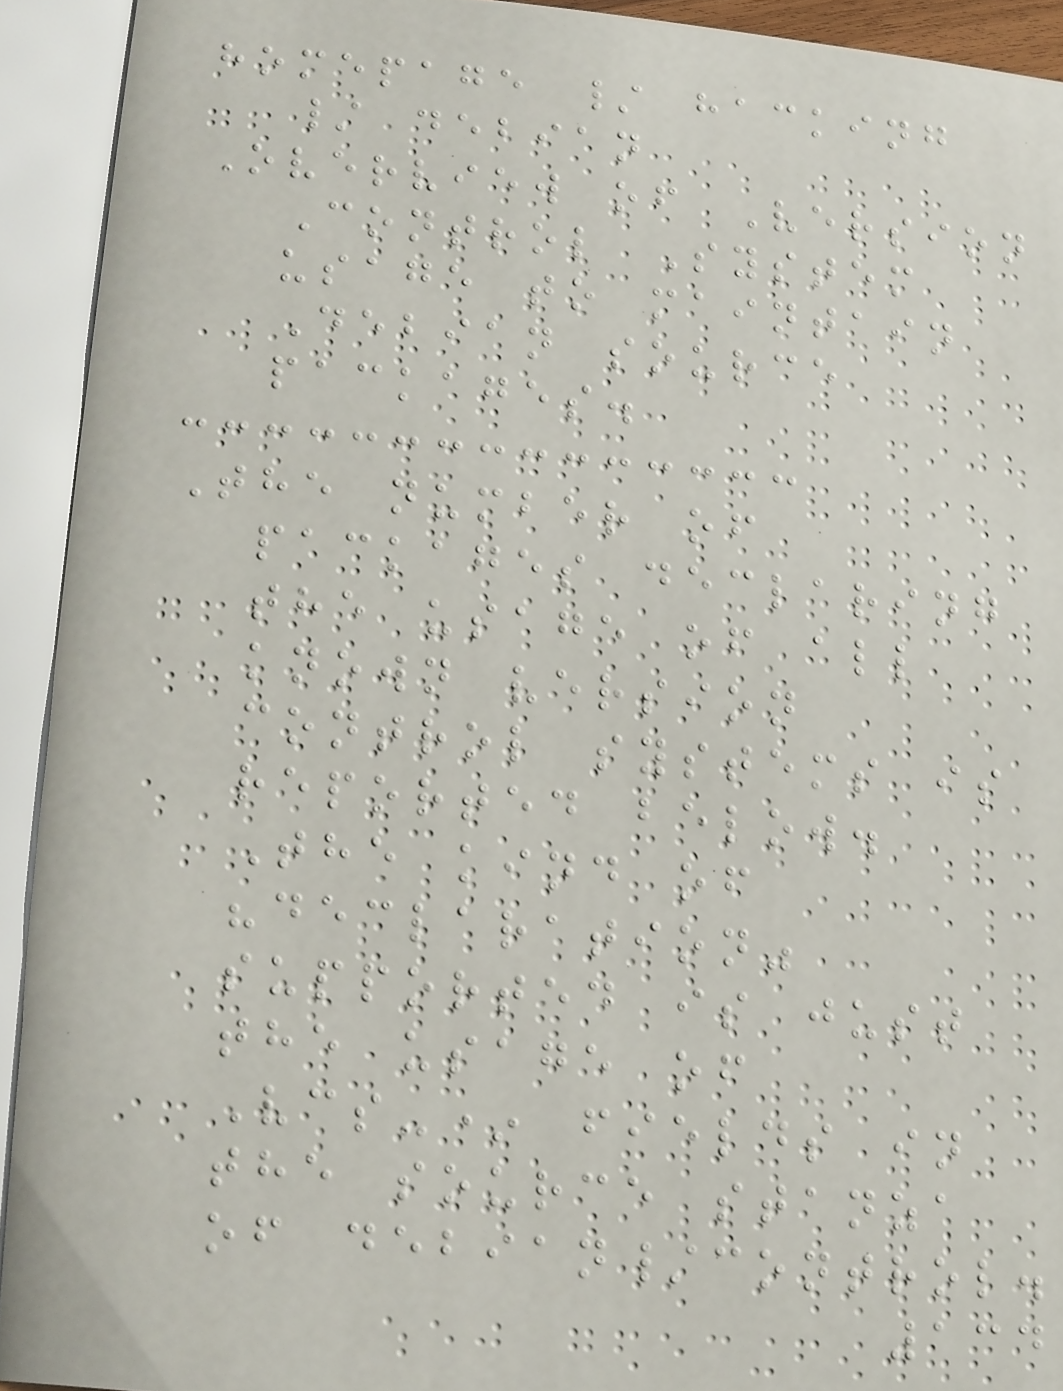homepage / hacking
/ debian
Overview of Version
Control System
usage to maintain
Debian source
packages.
The number of
packages declaring
the usage of all
known version
control systems is
reported below.
The kind of
"declaration"
supported is just
the usage of
Vcs-* fields in
the source stanza
of debian/control.
134
